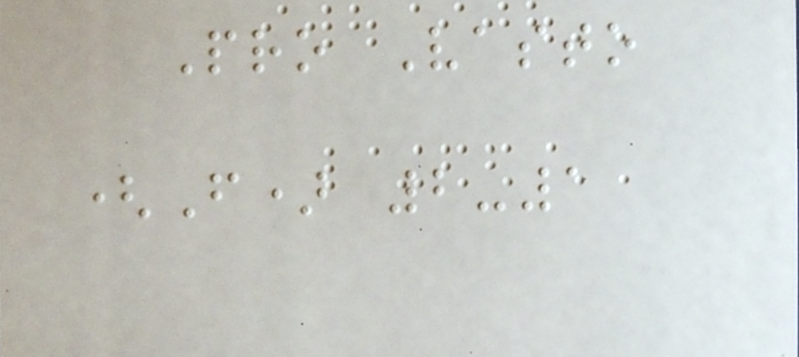Pro Vasto
(F) 2-1
